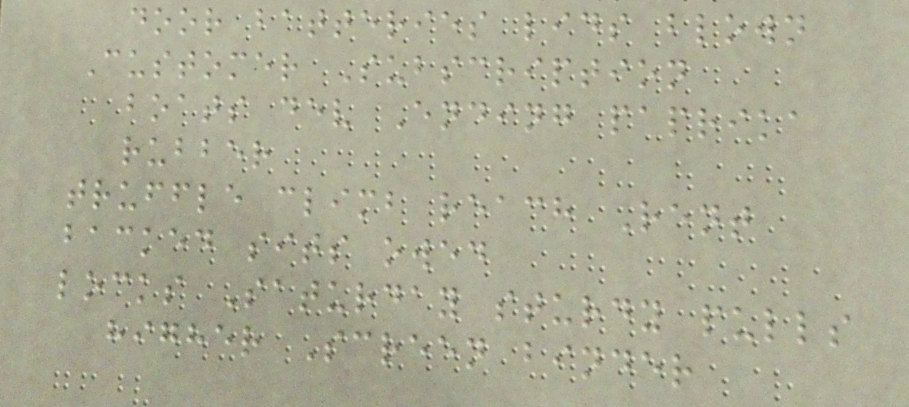door batteries lids blown
Customer Subscription
boats dev Ending paprika
rubber
truffle climb reach Rent
backed sits owed
locks Saturday sturdy pulls
higher Screen binder
